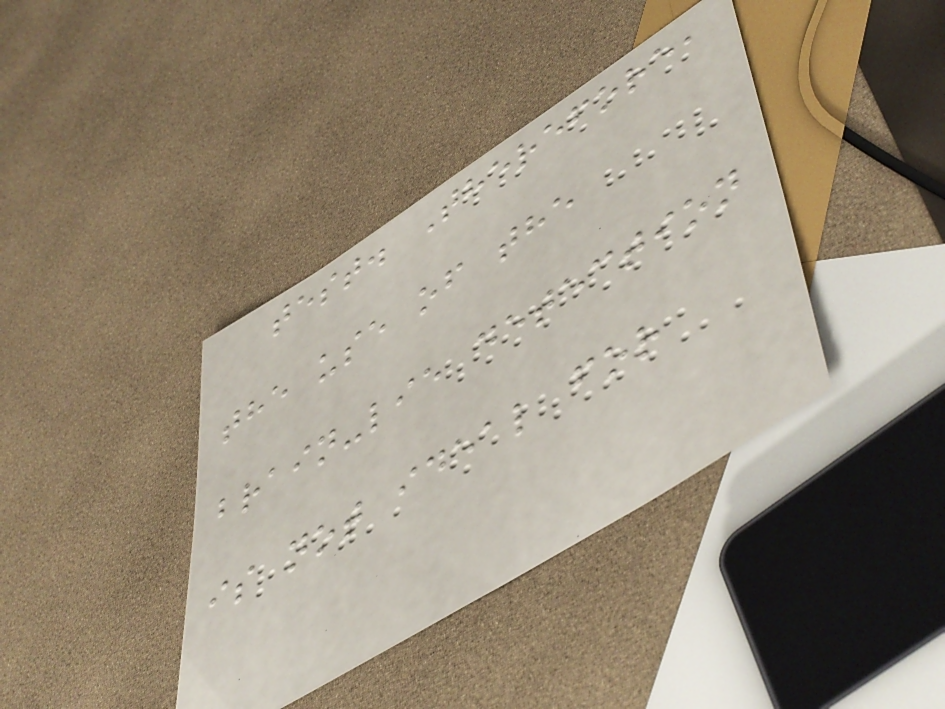test. Therefore,
the use of the
brain-lie detection
is not ideal for
